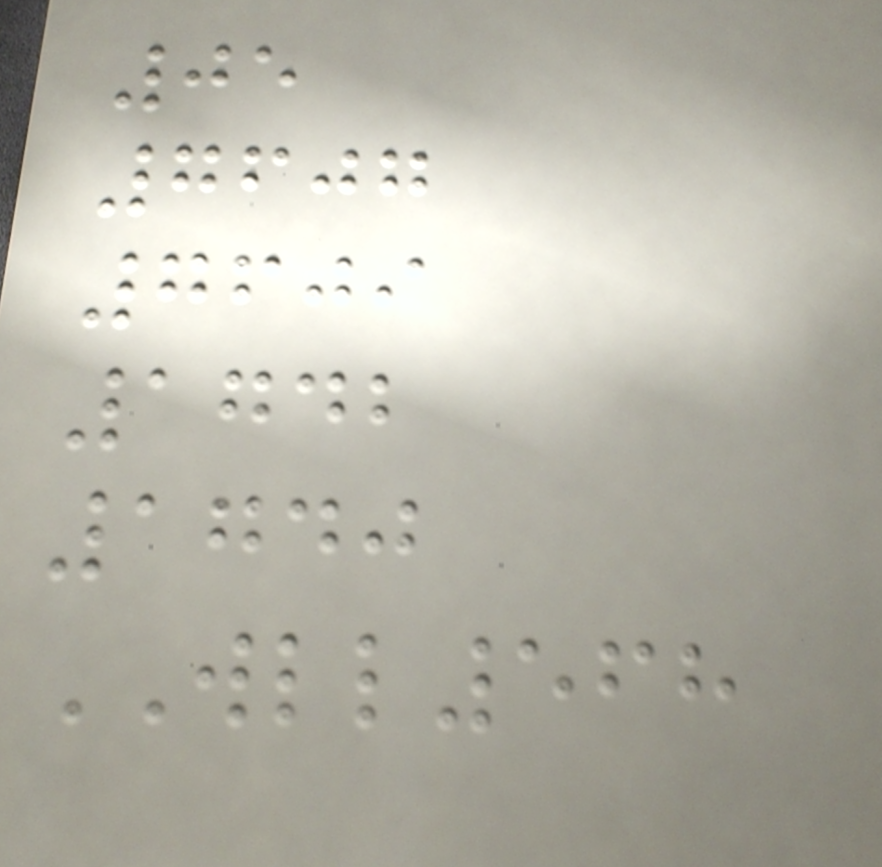05
7607
7609
1742
1740
WLL568
